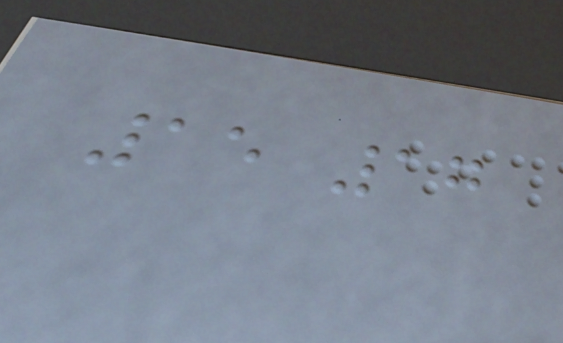15 17
